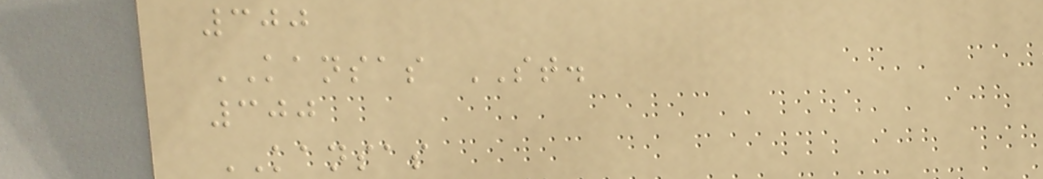300
KANSAS ST.
300
KANSAS
